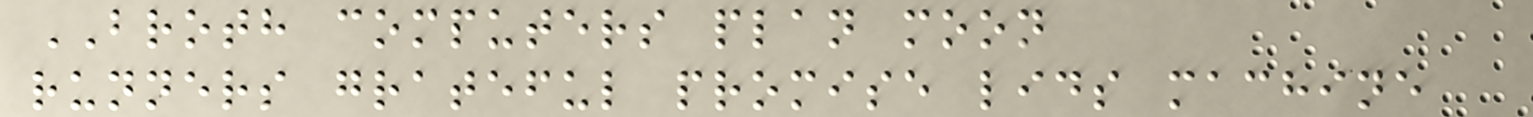BROTH computers plan moon
runners grateful promise lids machine
